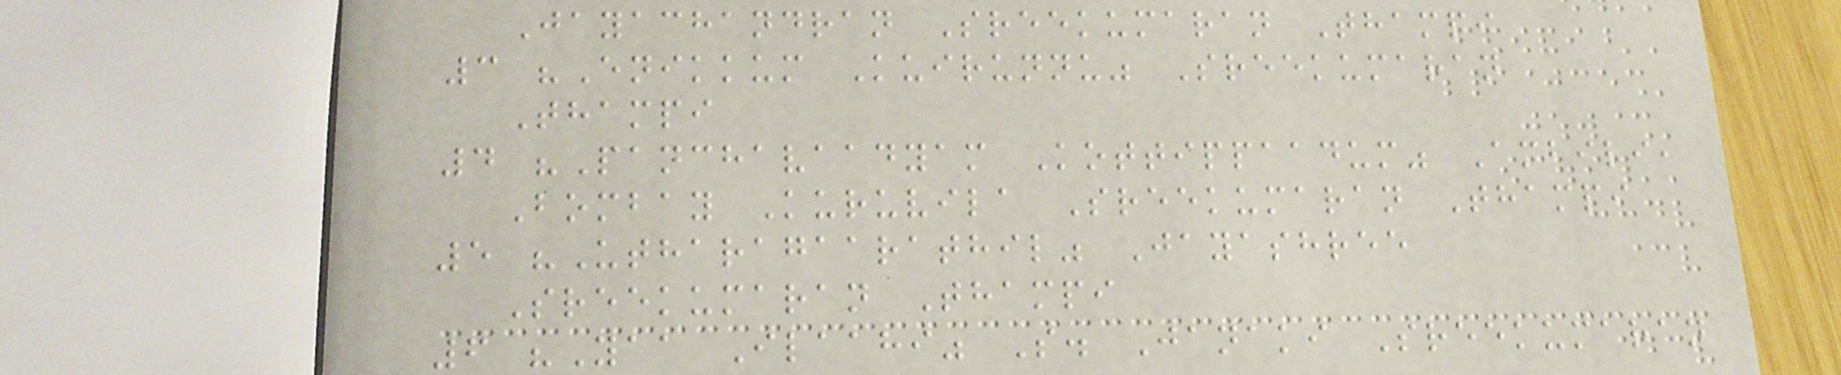Jayachandran Sreekumaran Thampi
3 "Enikkum Kuirunnu" Sreekumaran
Thampi
4 "Panchavaadyam Kottippaadum" Ambili,
Bombay Kuruvila Sreekumaran Thampi
5 "Utharagaarathil" Jayashree
Sreekumaran Thampi
6 "Yaa Ilaahi" S. Janaki Sreekumaran
